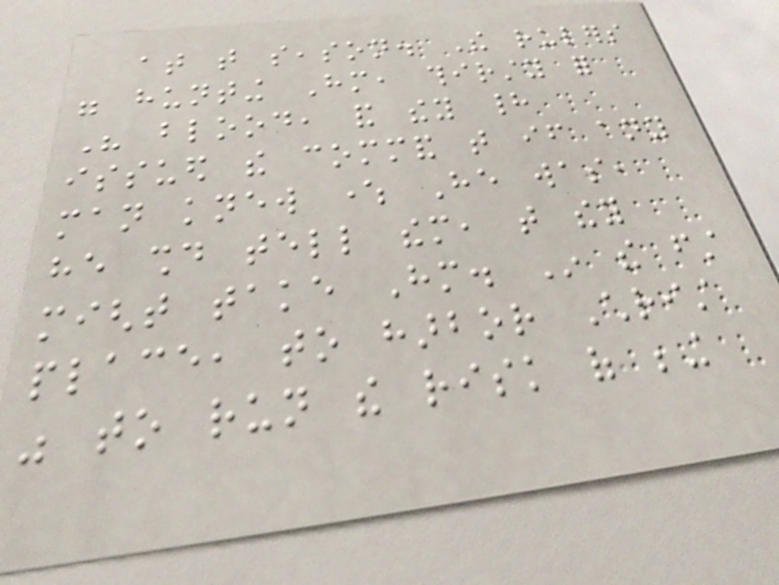at that season. The rulers
were hunting Him, thirsty for
His blood, and they had
issued the command that if any
man knew where He was,
he should tell them, that they
might take Him. In the first
place, to harbor Christ
was to run the risk of being
